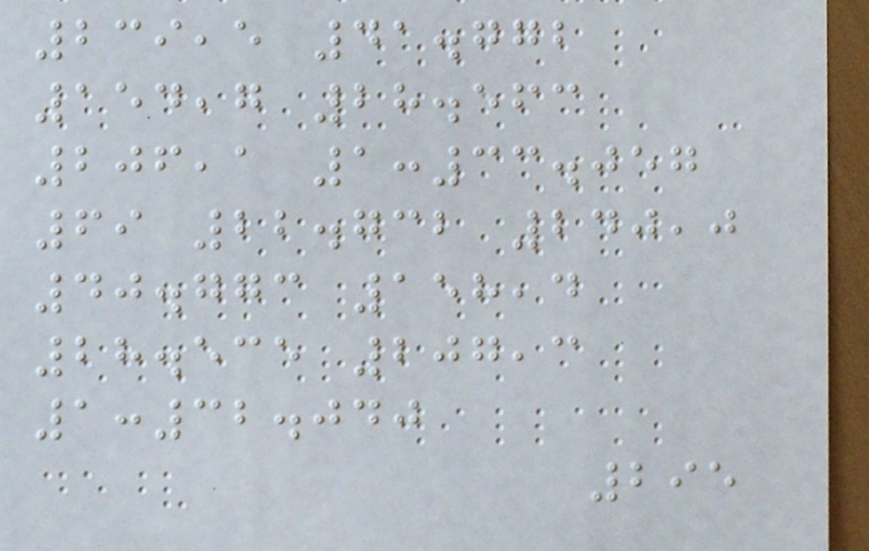239,5 41.772
154,7 28.563
206,1 1:33.057
69 22.732 240,0
40.773 158,4
28.535 207,3
1:32.040
295
